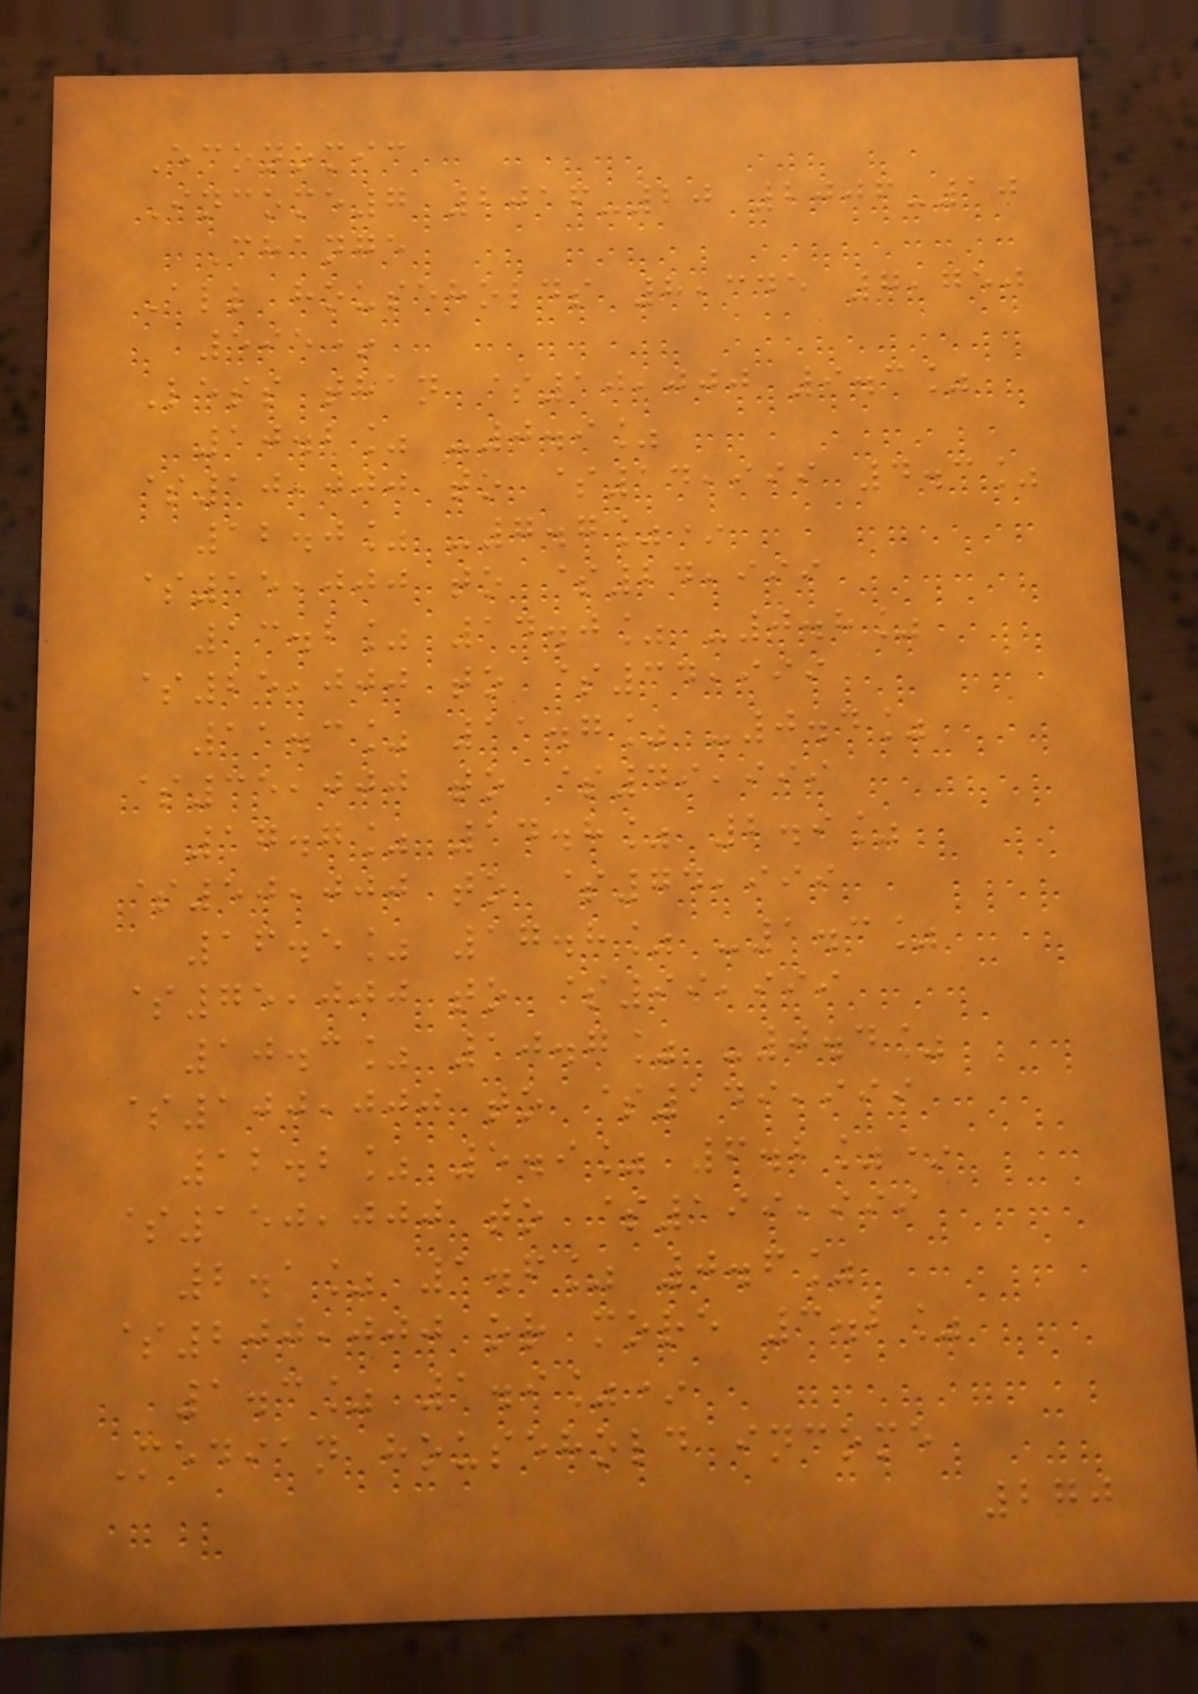Economic
Income7 2016-20 2006-10
Change
All households 8,345 7,750
595*
Less than $10,000 9.3%
10.2% -0.9%
$10,000 to $14,999 4.3%
12.0% -7.7%*
$15,000 to $24,999
13.2% 14.0% -0.8%
$25,000 to $34,999
11.3% 11.7% -0.4%
$35,000 to $49,999
17.7% 14.8% 2.9%
$50,000 to $74,999
16.5% 17.8% -1.3%
$75,000 to $99,999
10.3% 10.7% -0.4%
$100,000 to $149,999
12.2% 5.9% 6.2%*
$150,000 to $199,999
2.1% 1.6% 0.6%
$200,000 or more 3.2%
1.3% 1.9%*
Median household income
270
